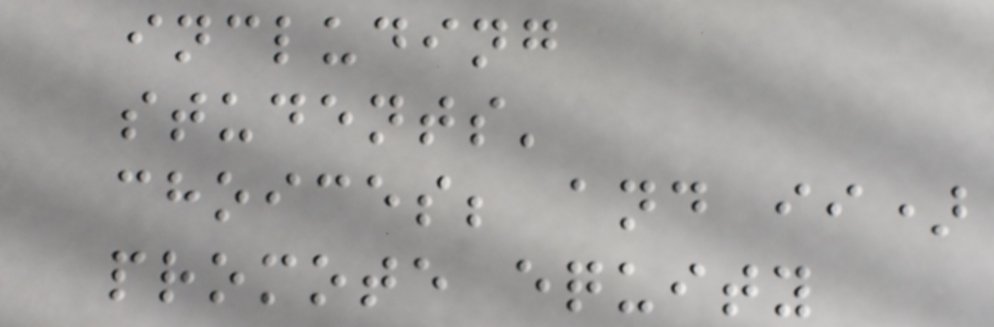including
students'
choices; and ii)
promote equity
